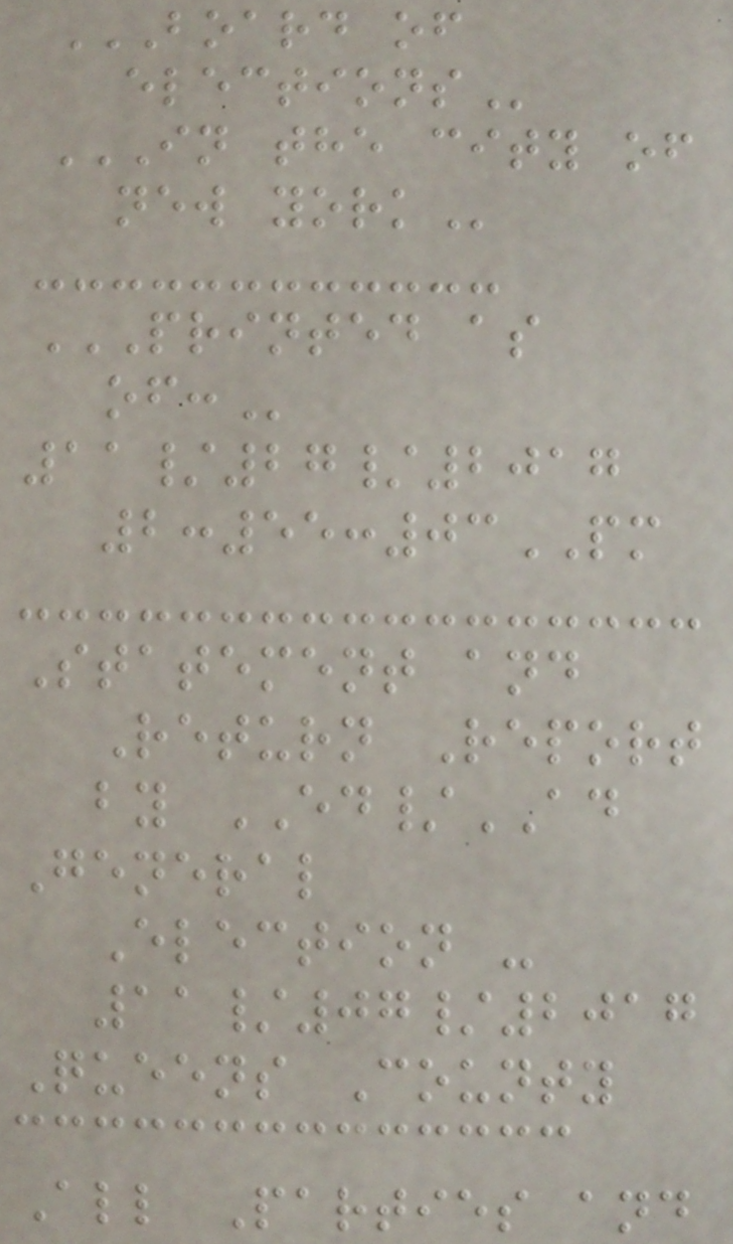BOARD OF
ELECTIONS
IN THE CITY OF
NEW YORK
PRINTED AS
OF:
11/27/2017
2:55:03PM
Statement and
Return Report
by ED/AD
General
Election -
11/07/2017
Queens County
All Parties and
